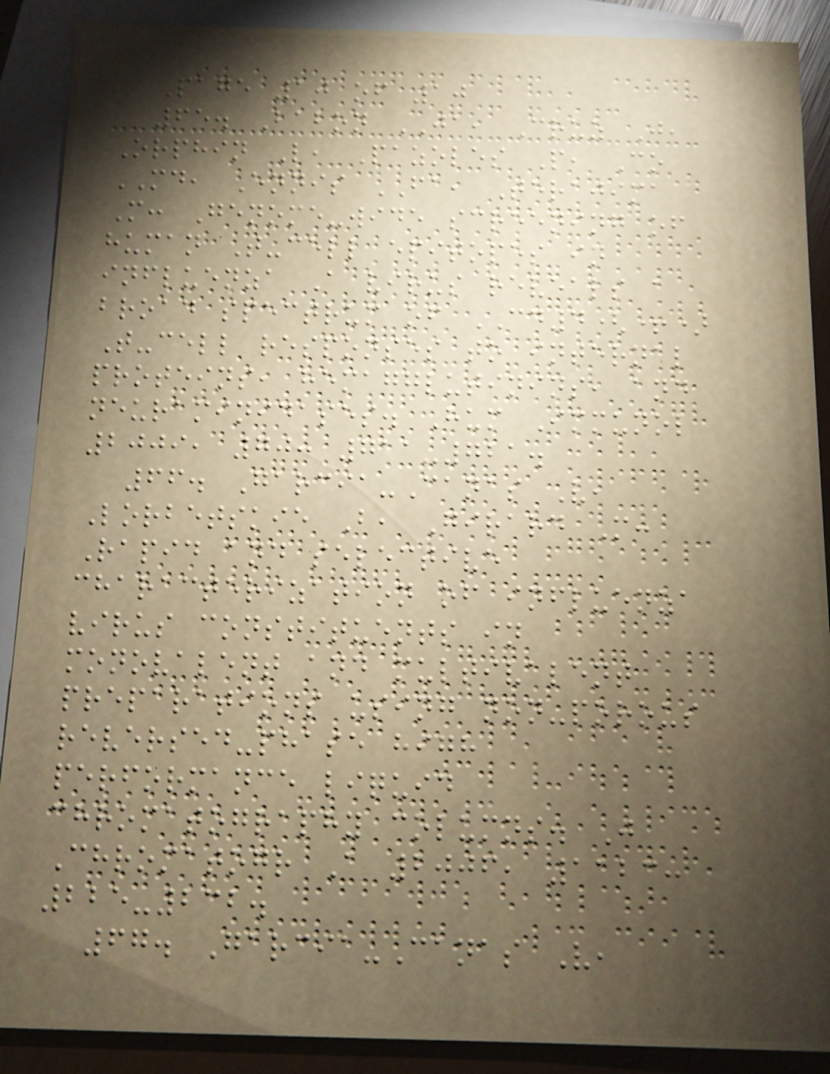Page 10 of 10
65. Babon JA, Cruz J,
Orphin L, Pazoles P, Co
MD, Ennis FA, Terajima
M: Genome-wide screening of
human T-cell epitopes in
influenza A virus reveals a
broad spectrum of CD4(+)
T-cell responses to internal
proteins, hemagglutinins, and
neuraminidases. Hum Immunol
2009, 70: 711-721.
66. Garcia-Canas V,
Lorbetskie B, Girard M:
Rapid and selective
characterization of influenza
virus constituents in
monovalent and multivalent
preparations using non-porous
reversed-phase high
performance liquid
chromatography columns. J
Chromatogr A 2006, 1123:
225-232.
67. Garcia-Canas V,
